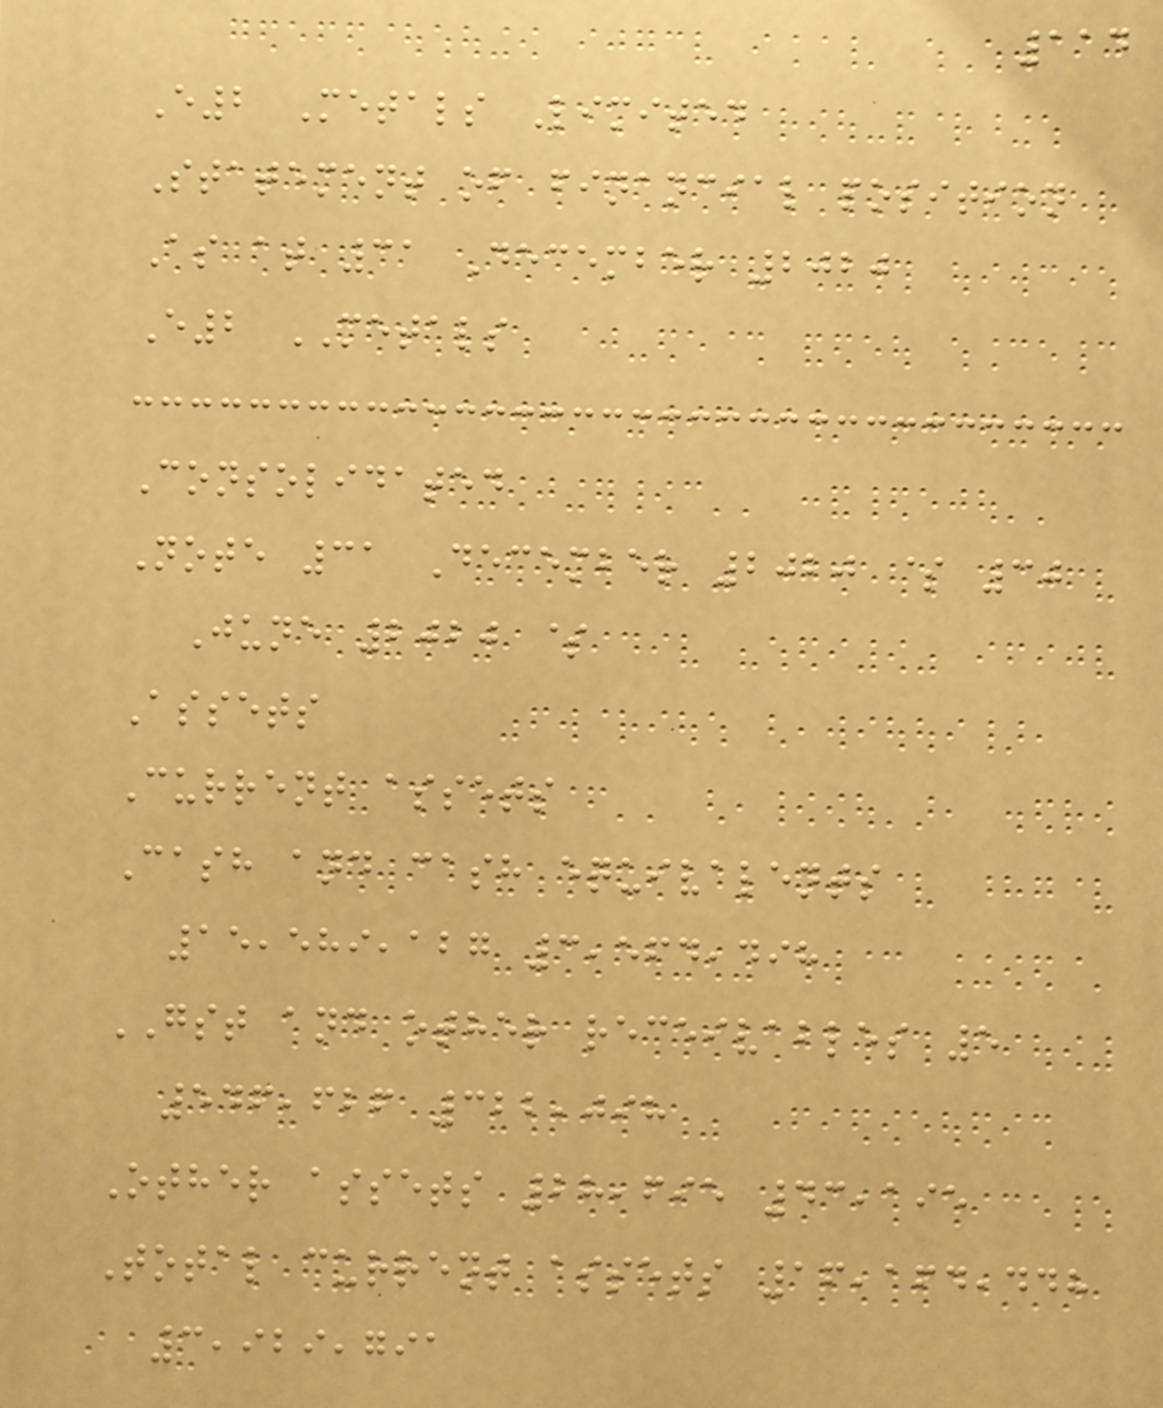114
E2 Metals Limited
Statement of financial position
As at 31 December 2020
E2 METALS
Consolidated
Note 31 December 2020 $ 30
June 2020 $
Assets
Current assets
Cash and cash equivalents
15,589,127 3,564,498
GST and other receivables 5
546,626 322,098
Other assets 28,695 43,195
Total current assets 16,164,448
3,929,791
